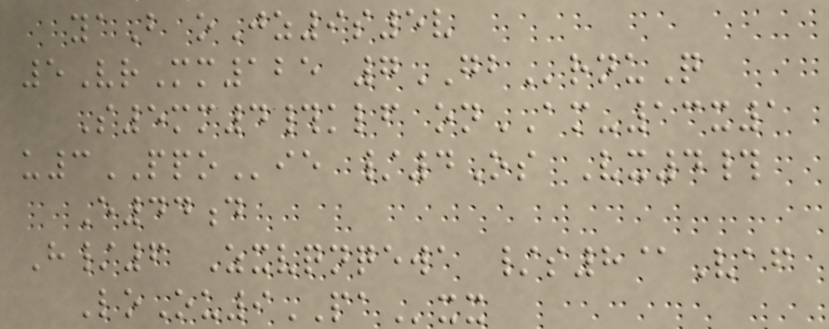yaB oJz9s5v
5VrMm125 7GBrnuQ
S5mm4#klf onAM-13x1
u3PPOie /4Os Vx4#
E44d
H/6 Zxvqnqewa /s8@Vaf
LoOu9PAxx
